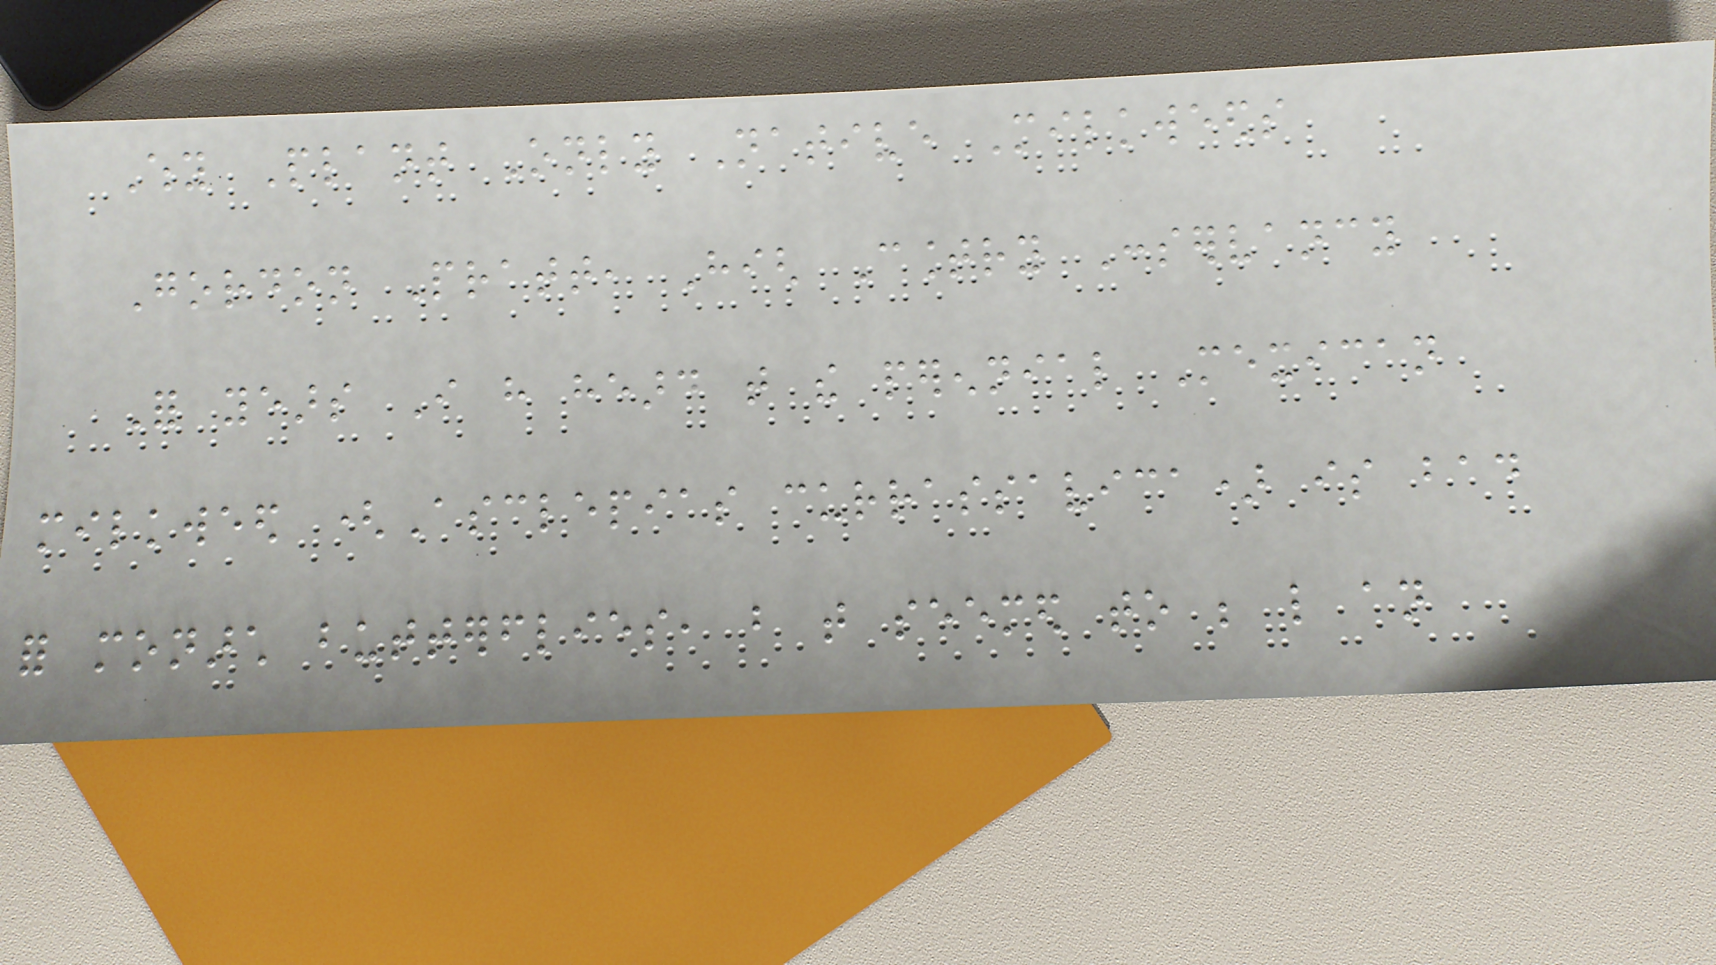Why Plant Only Native Milkweeds
Gordon Pratt, High Country Conservancy
For years I have heard that the perennial Mexican
milkweed (Asclepias currassavica) is bad
for monarch butterflies, but that seemed to be like an
